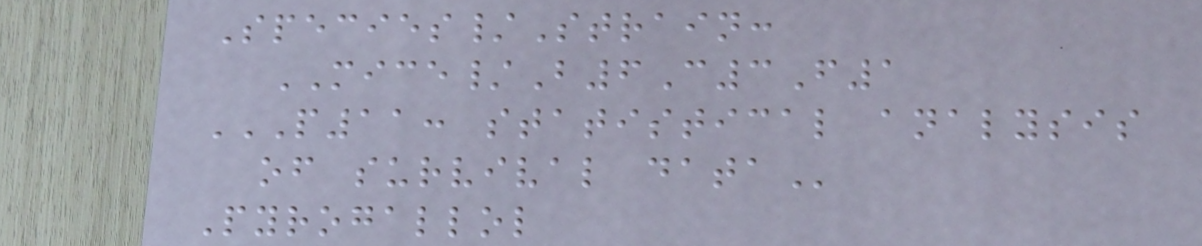Species/Strain:
MICE/B6C3F1
P11: STATISTICAL ANALYSIS
OF SURVIVAL DATA
Pyrogallol
